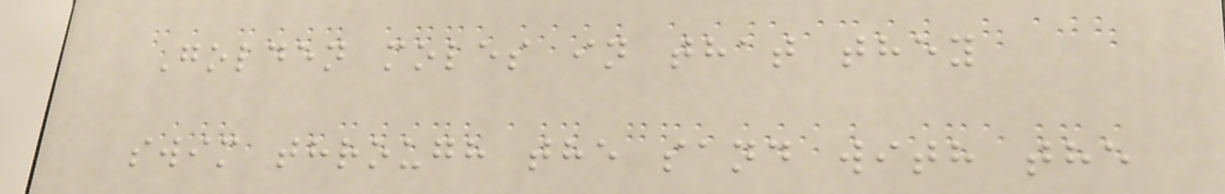Golden moles in that they
swim through the sand with the
